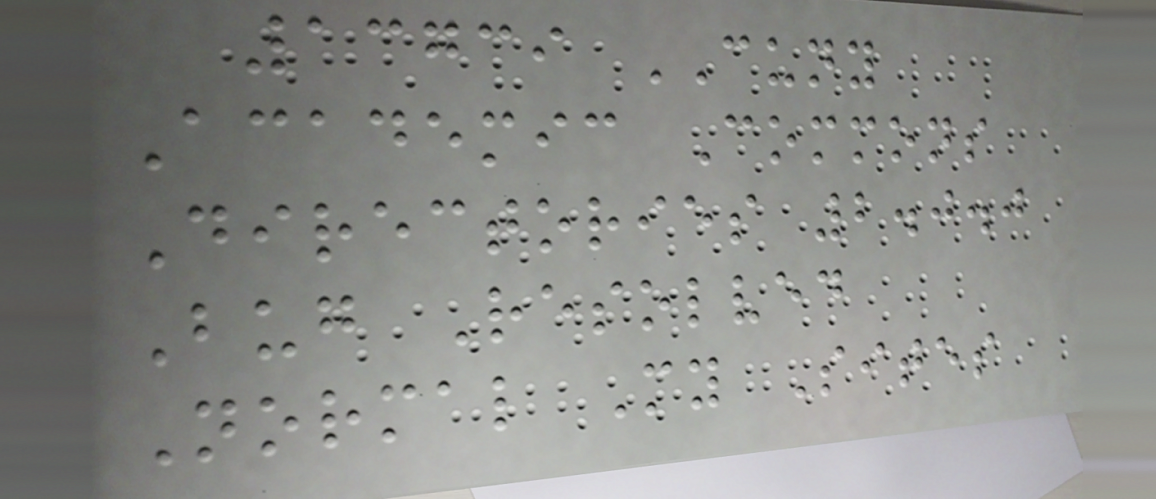13739 CUNY
Academic Commons
Directories 2.0.0
Bug Resolved
Normal My Sites
